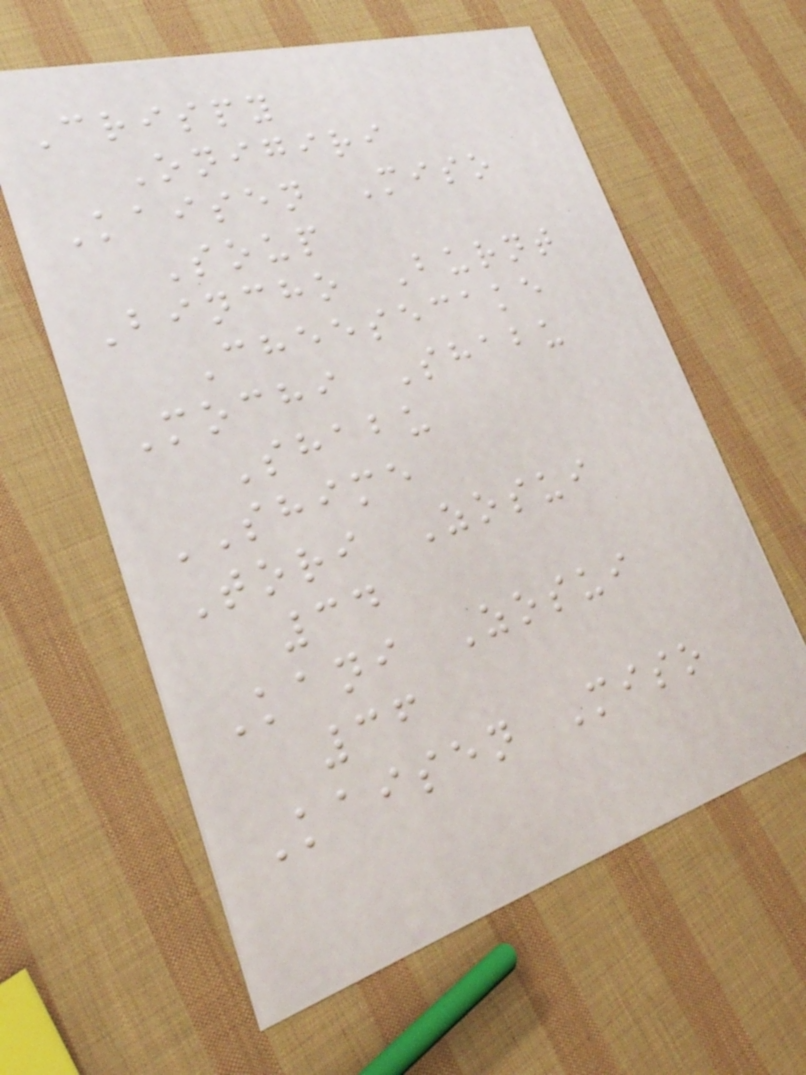Crispy
Onigiri
Kaisen Miso
Soup
Bincho Burnt
Cheesecake
Mochi Shabu
Shabu
SHIME
Tori Zosui
34
Kani Zosui
36
Kaisen Miso
